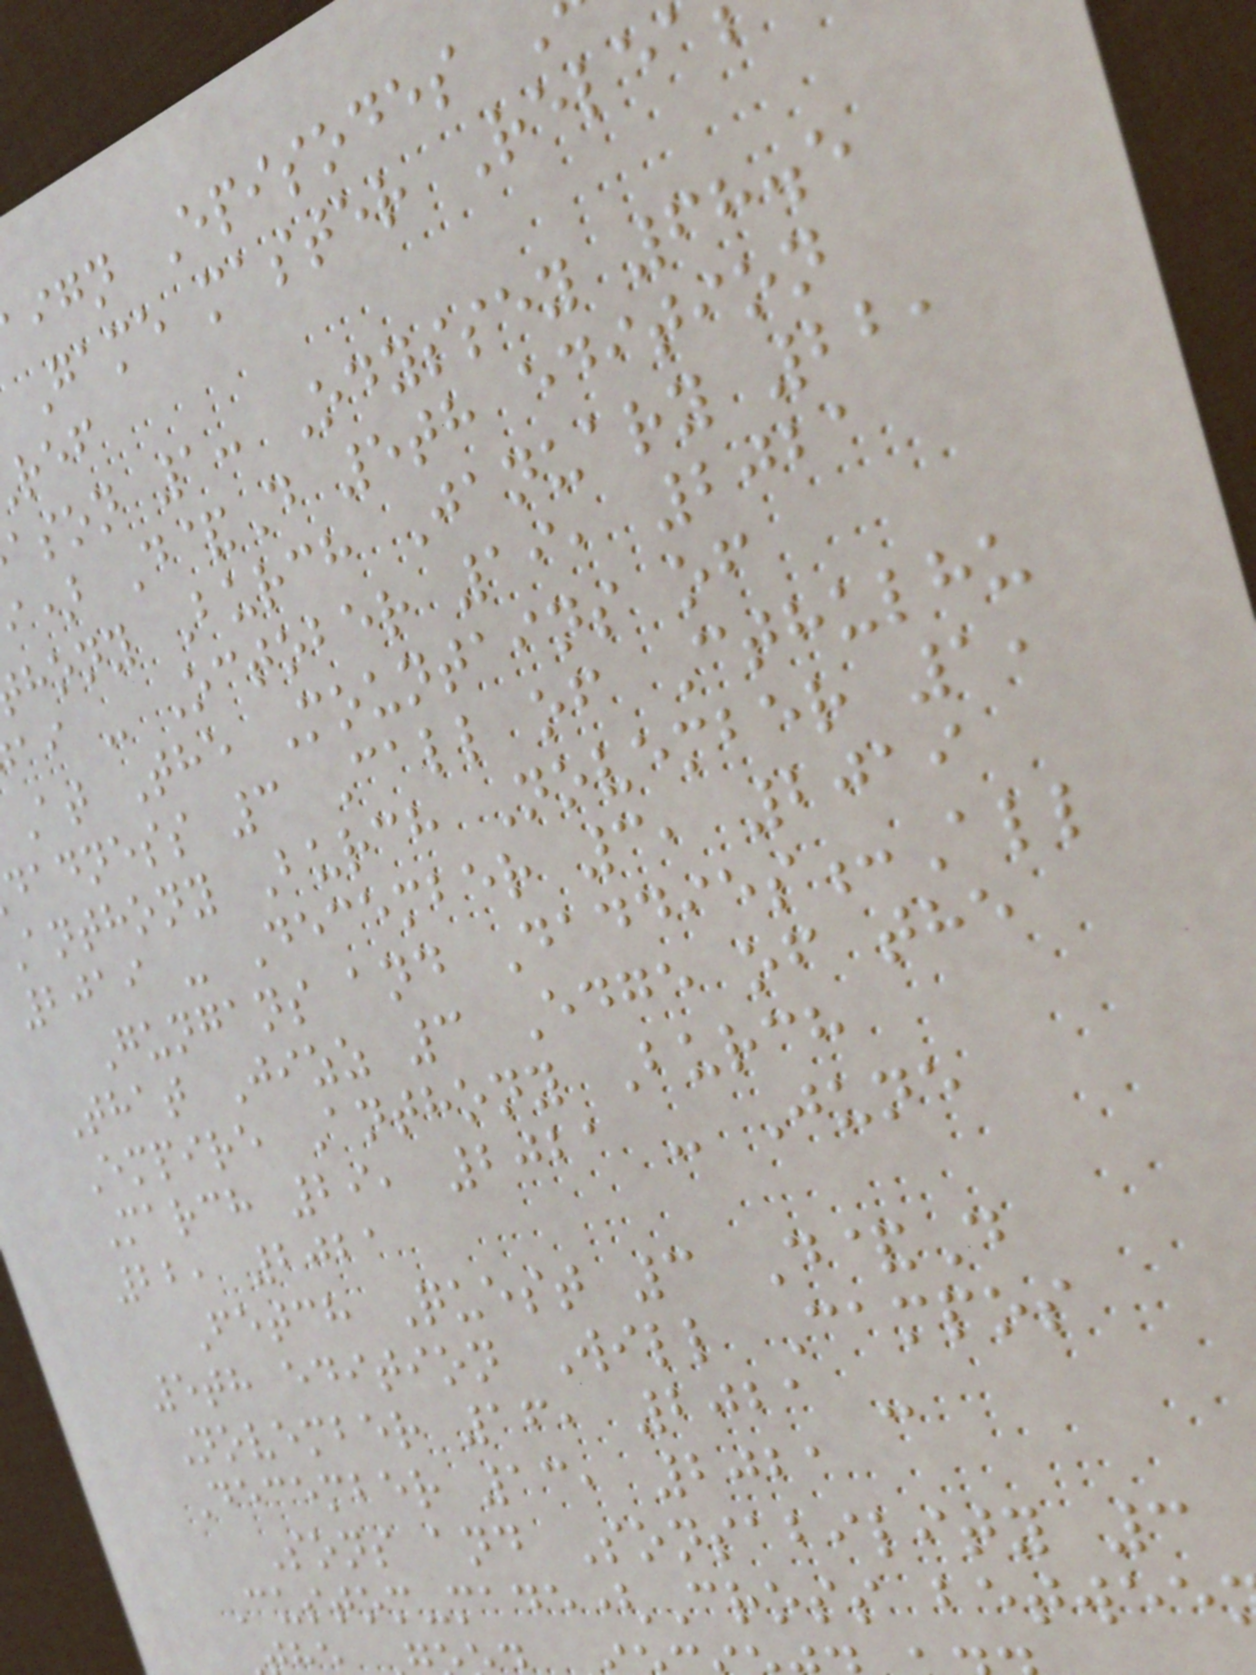ign Episodes
Game master Rele
ason 1: Odyssey 68.5
i) D&D 5th edition
hony Burch January 22,
ai - October 19, 2021
At The Mountains of
dadness 3 Call of Cthulhu
anthony Burch November 1,
2019 - December 3, 2019
Gungans and Daddies:All
That Jizz 3 Edge of the
Empire Anthony Burch
March 29, 2021 - June
22, 2021
Fetch Quest 3 D&D
5th edition Will Campos
November 16, 2021 -
December 13, 2021
Sons and Sonsability 3
Custom-made(Cross betwee
